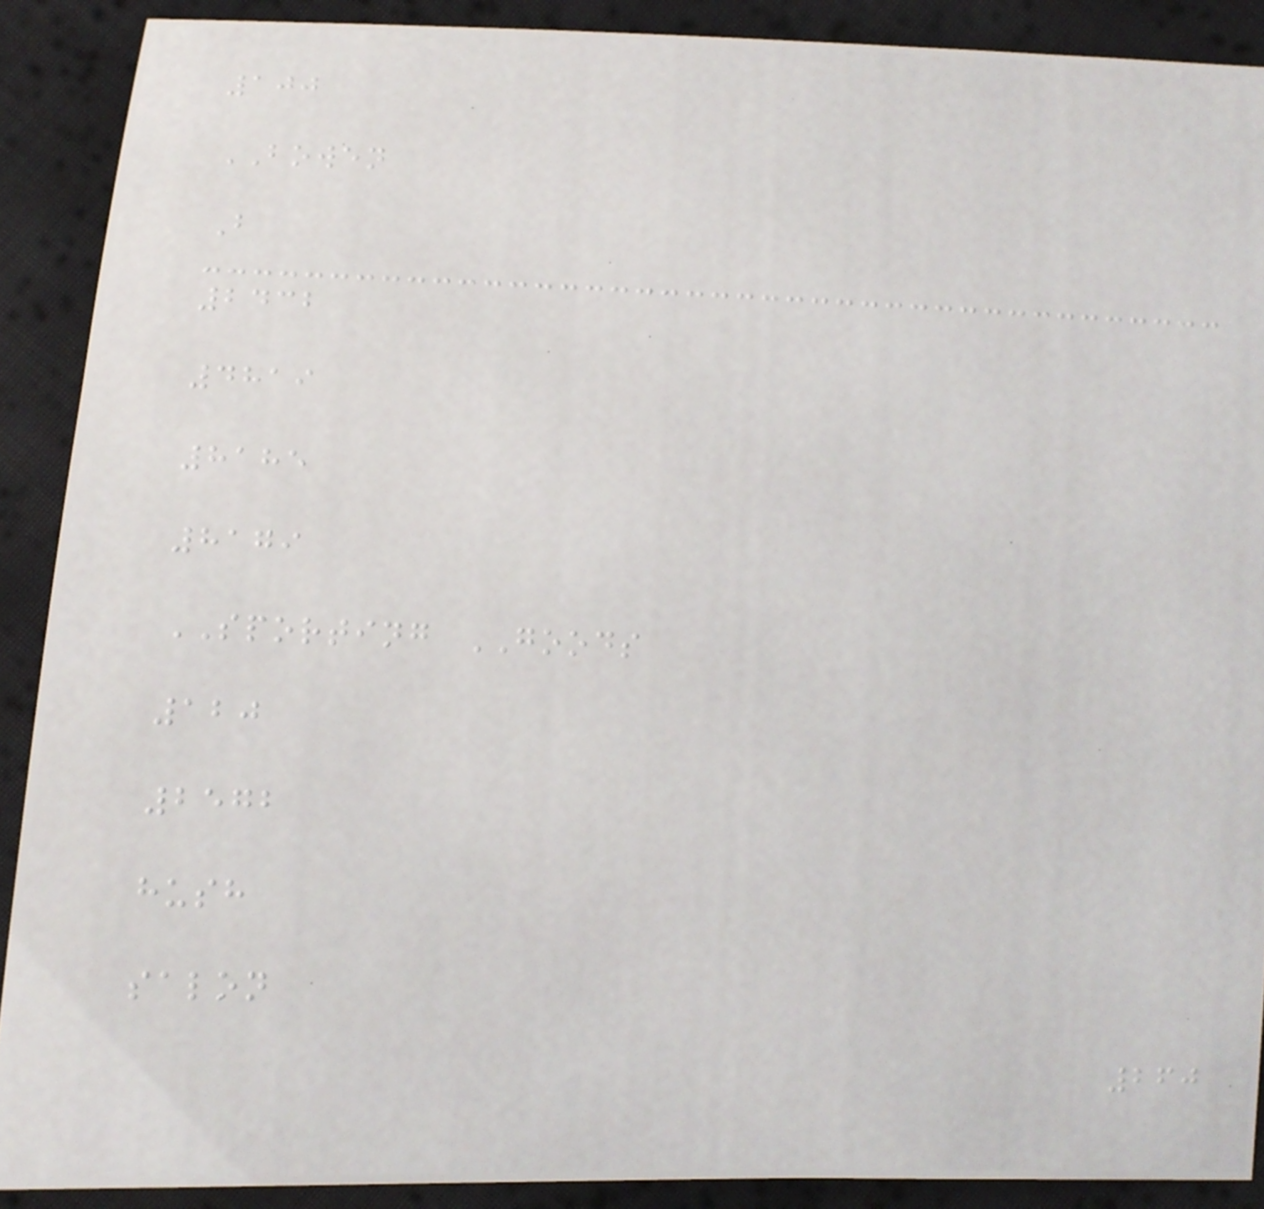100
BOWEN
B
2432
4819
8185
8179
SPORTING GOODS
120
2572
hush
salon
260
